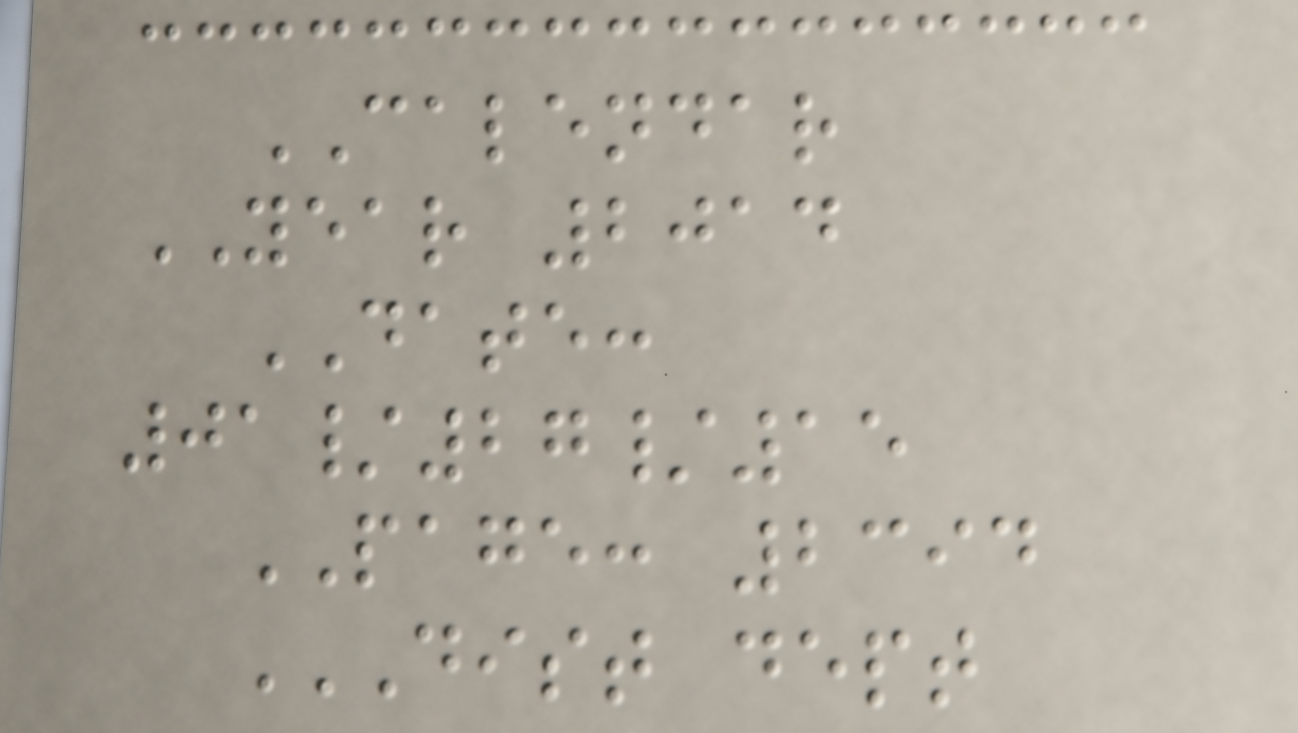CALENDAR
YEAR 2014
DATE:
01/27/15
PAGE: 2394
DIST DEPT
